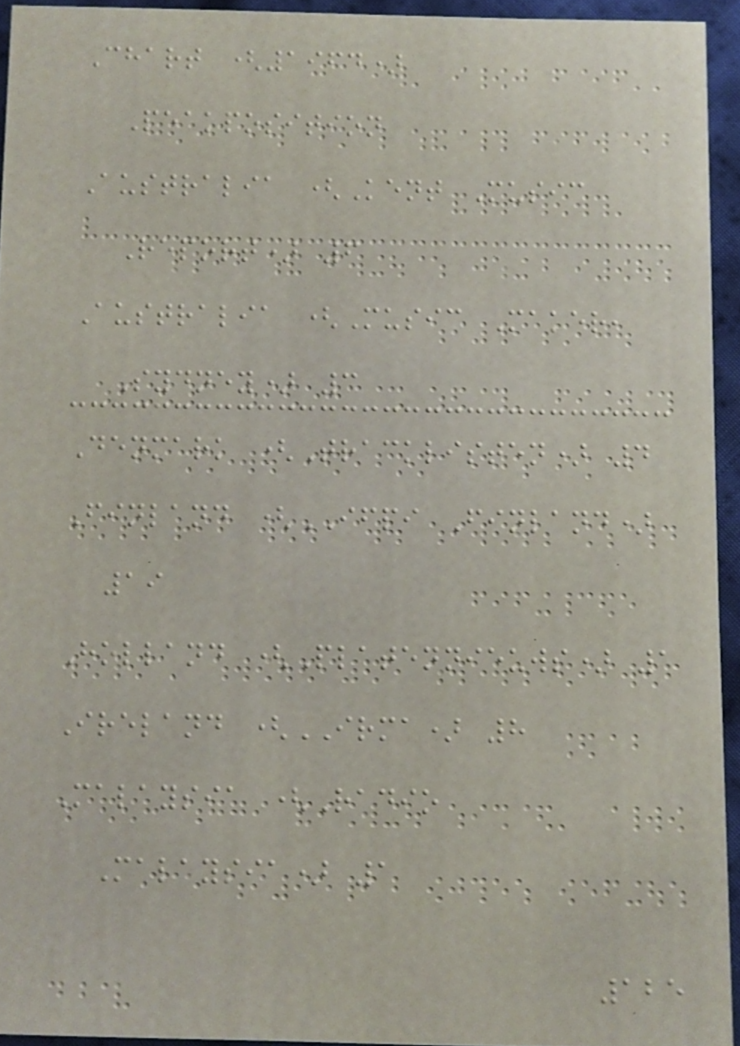Chart (1964)
Peakposition
Australia (Kent Music
Report) 6
Australia (Music Maker,
Sydney) 3
Denmark (Tracklisten) 4
Finland (IFPI Finland)
19
Holland (Platennieuws) 1
Ireland (IRMA) 8
Malaysia (Radio
Malaysia) 1
125
